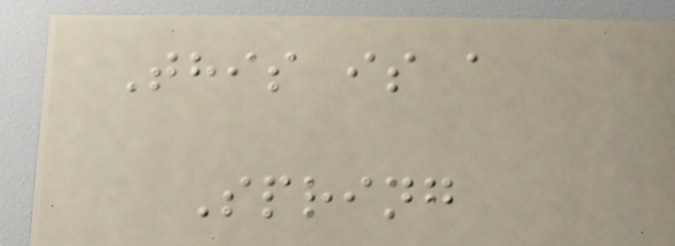This is a
Spring
